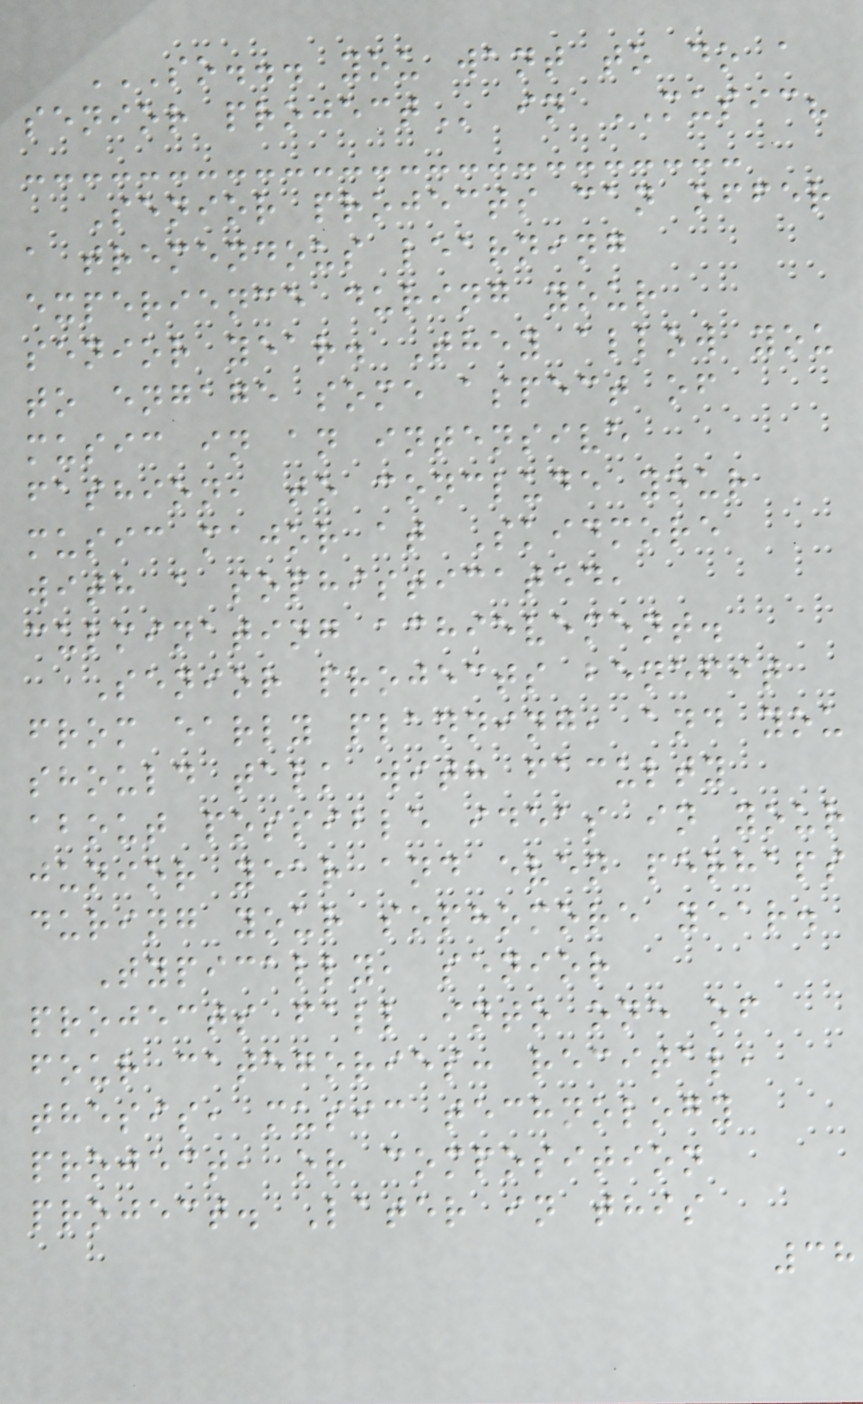SO... YOU WANT TO DO A
SENIOR PROJECT in MUSIC?
Senior projects can offer
a tremendous learning
experience during your
senior year. They allow you
to engage some aspect of
music in an intensive
fashion, to conclude your
music major at Skidmore
with a sophisticated,
culminating achievement.
Senior projects benefit
from early planning, and you
should talk with faculty
about possible ideas in your
junior year and even perhaps
during your sophomore year.
Typically, senior
projects fall into one of
four categories: recital,
thesis, music technology
project, or composition
project. Later in this
38
